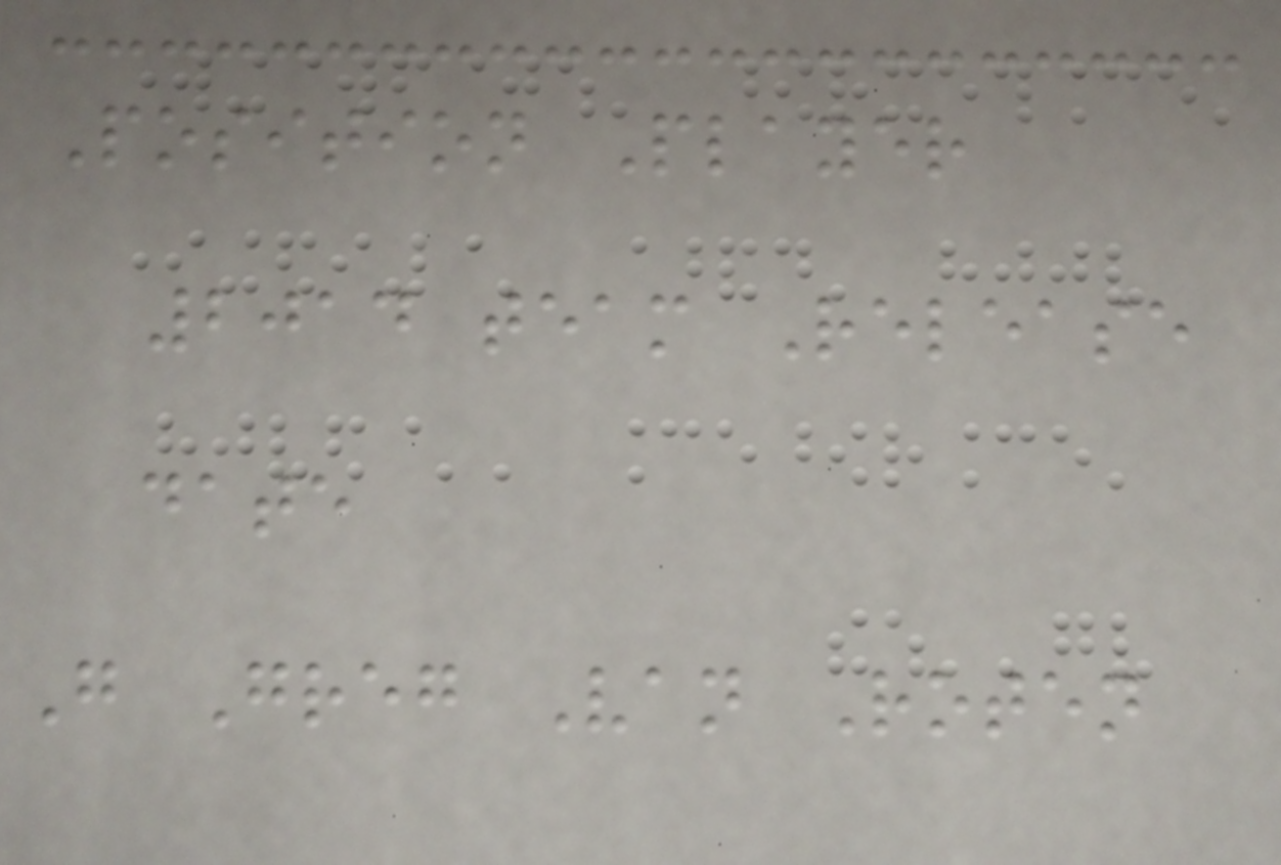Position Player
2014 team Release
date
G Greg Van Roten
